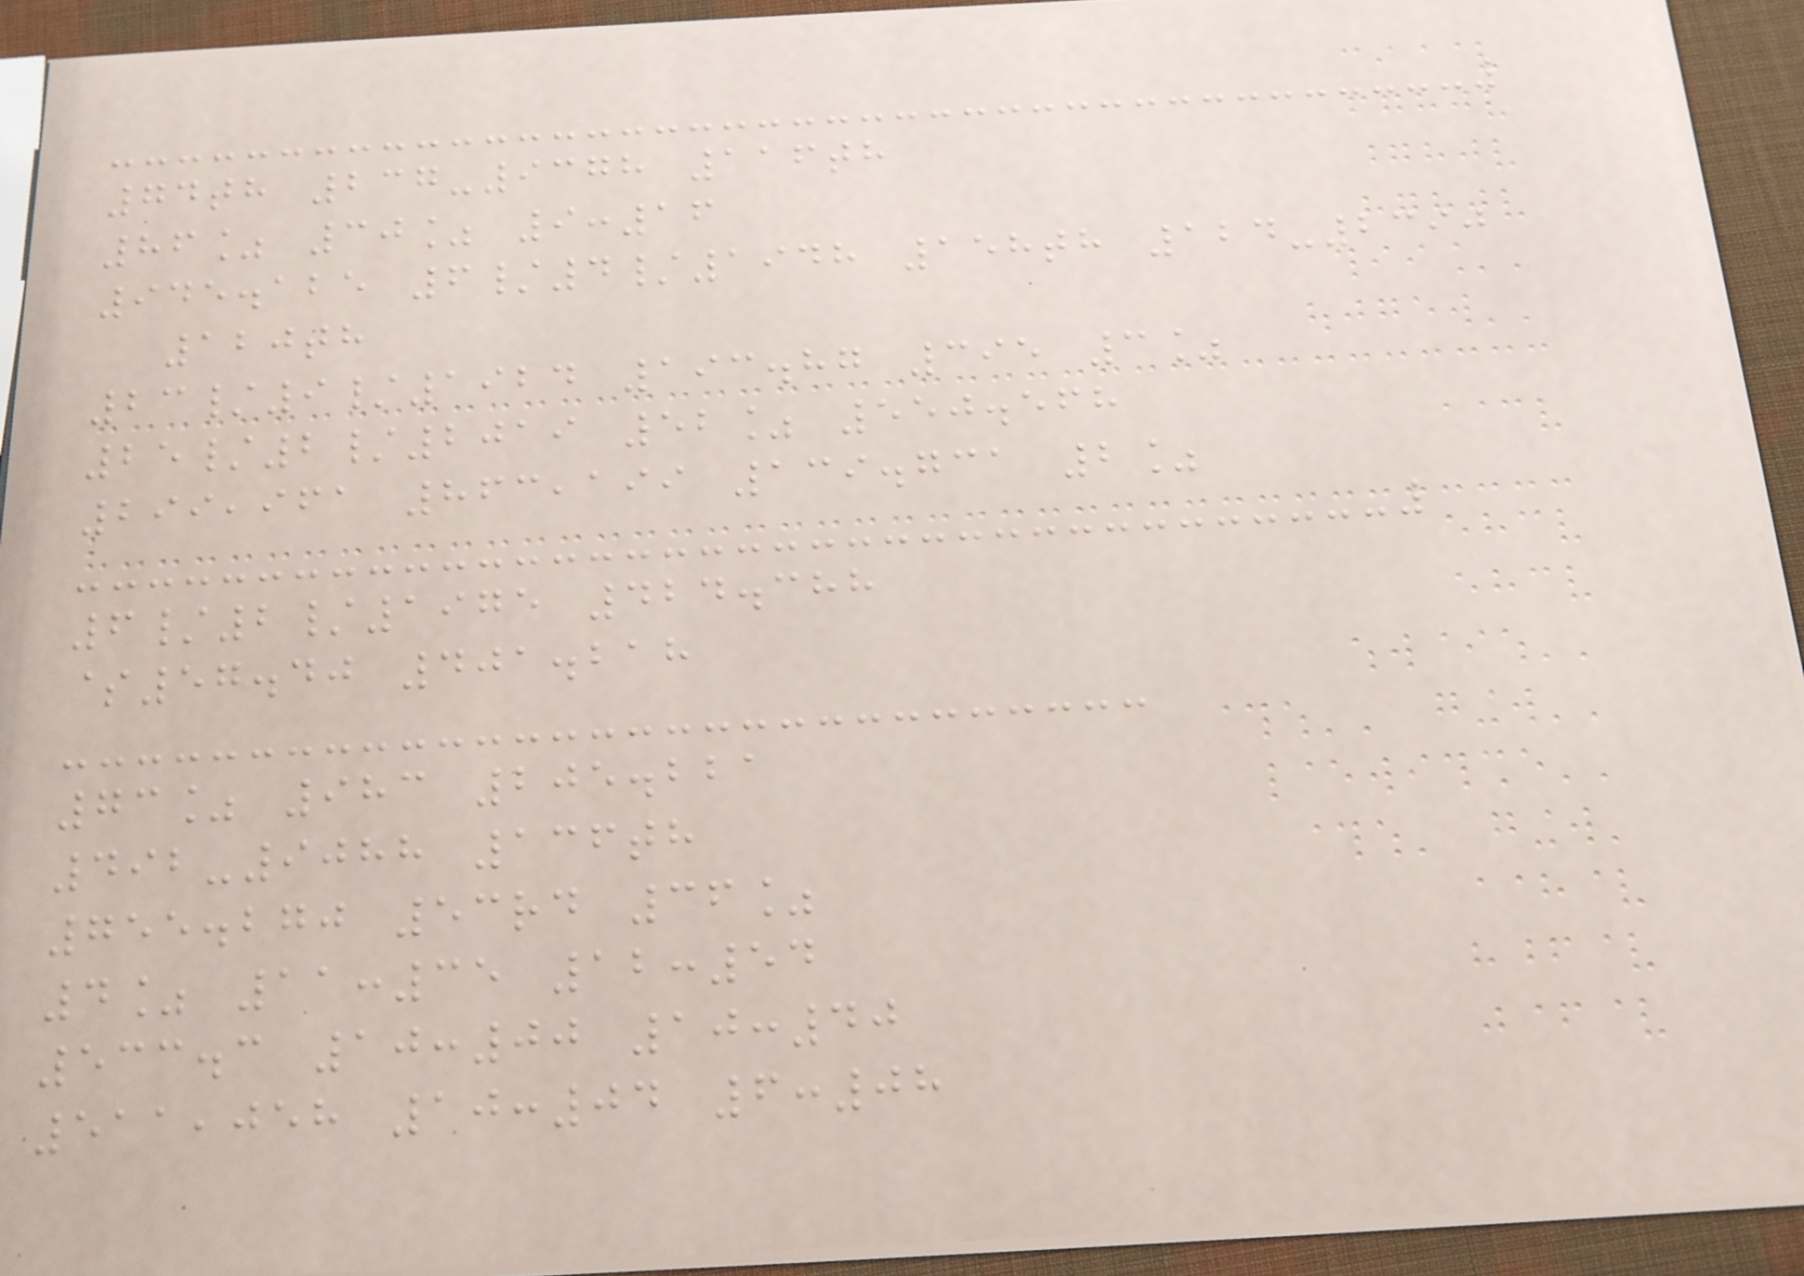74th 237-9378 116th
86% 30% 9:16
945.125 6/4/1948 158th 124-2390
120th
23/9/1924 193.87 395 3%
25/2/2019 52% 550.568
299,961 863,199 139.731 2%
6/2/1975 424.388
$57.40 401.218
73% 983 205.221
492-9088 136th
755.270 53rd 36%
4% 11:35 12:54
533.3 10:00 10:40
511,058 10:04 6:08
